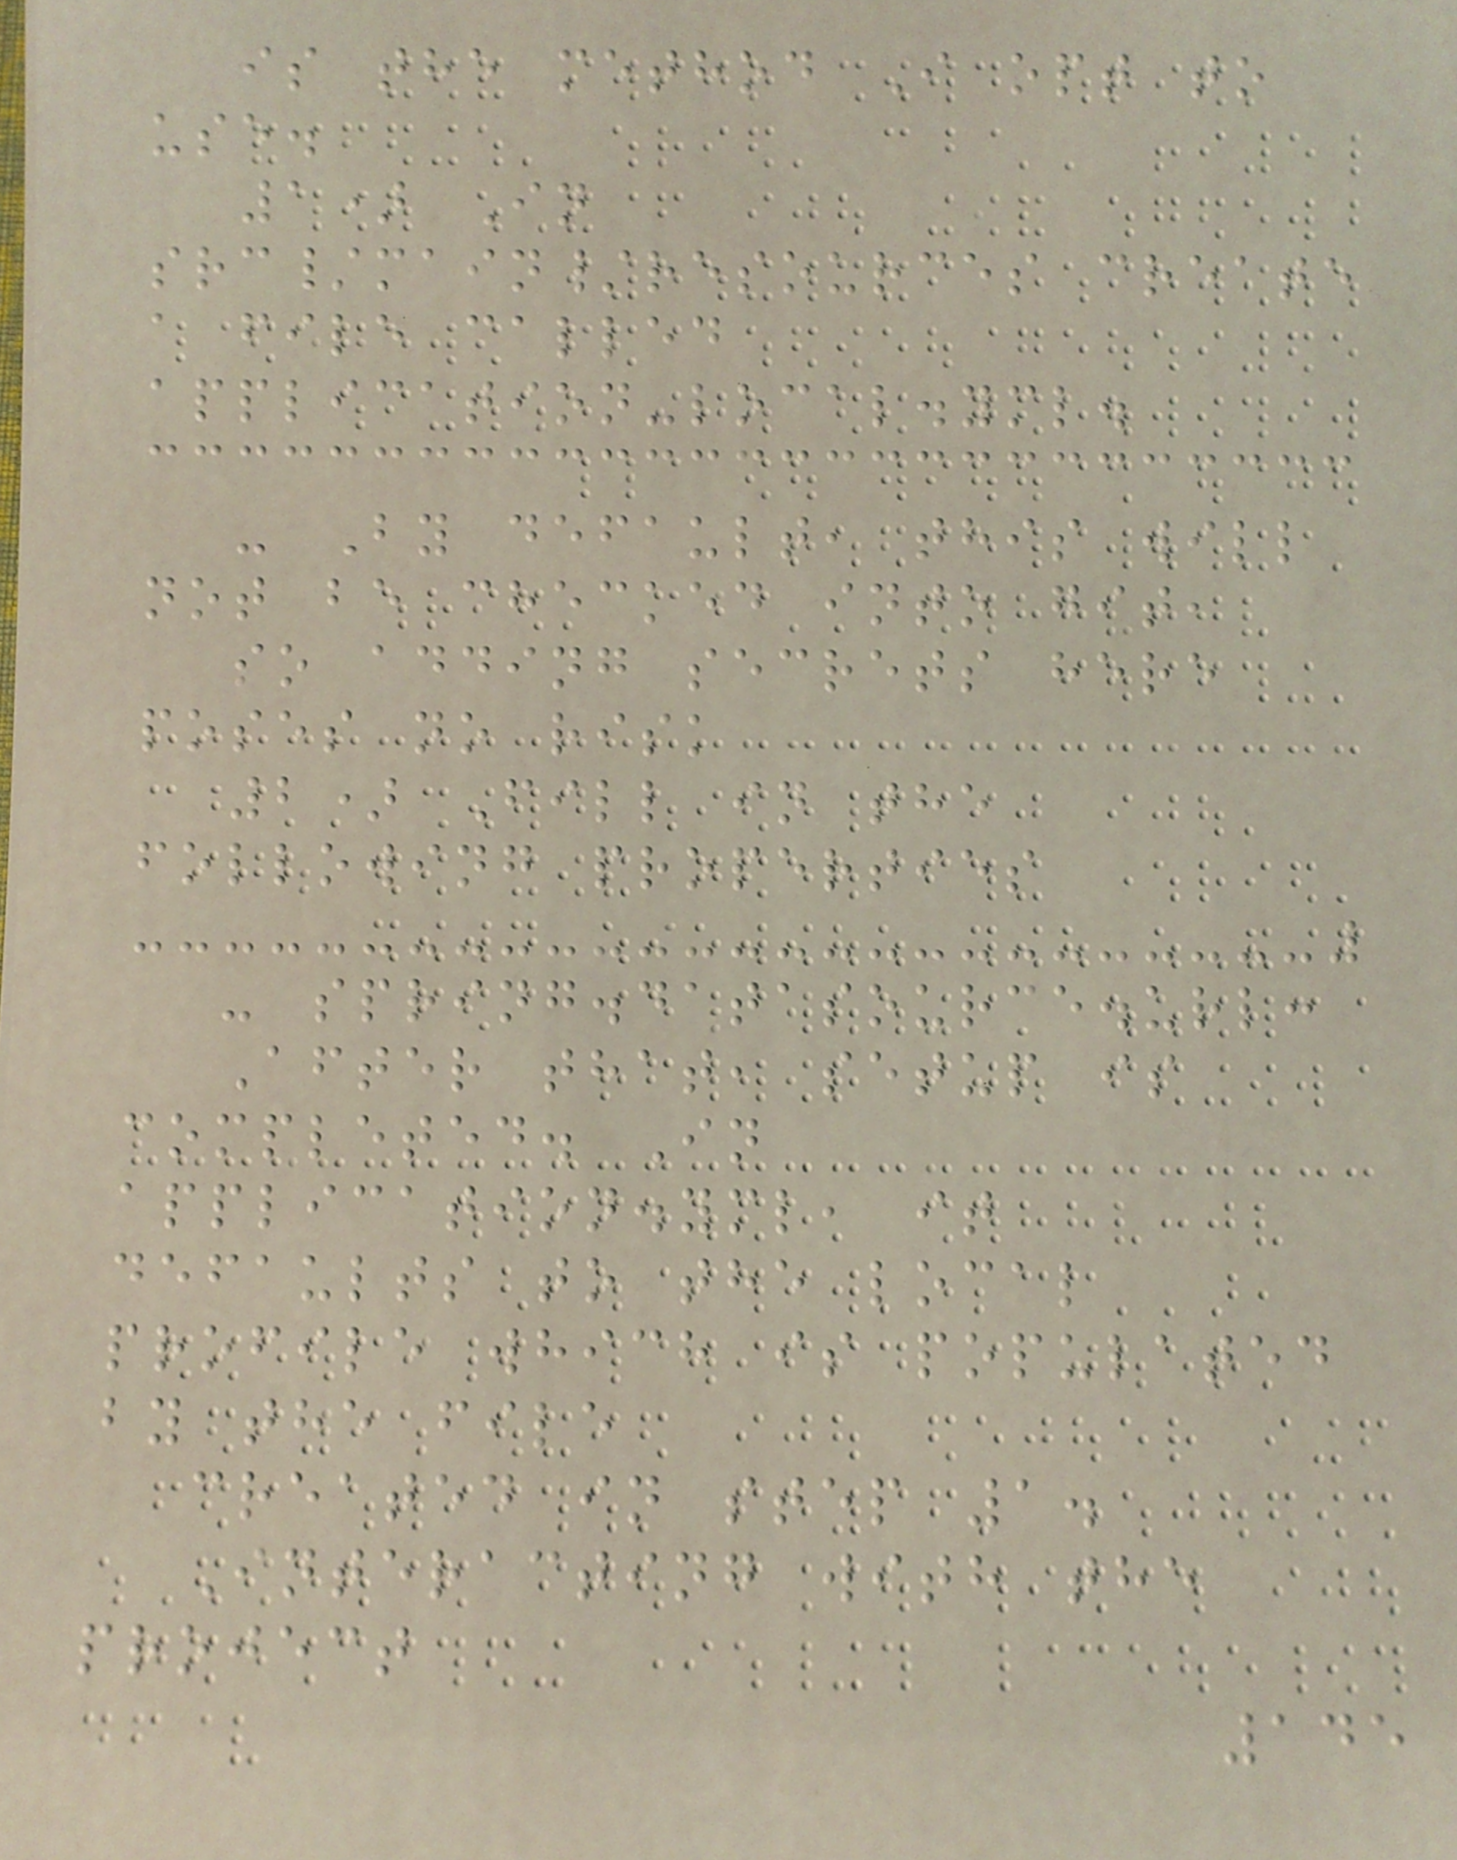is the method I opt to
use.
1) In
src/main/resources create
a file called
application-local.yml.
- By default, this will
not be checked into git,
so adding secrets here
poses no risk
2) Fill in the
following properties
- spring.datasource.url:
After that, setup is
completed. In
application.yml, it
defaults to the local
profile which is populated
by the file
created in step 1.
Interacting with the
project
145
